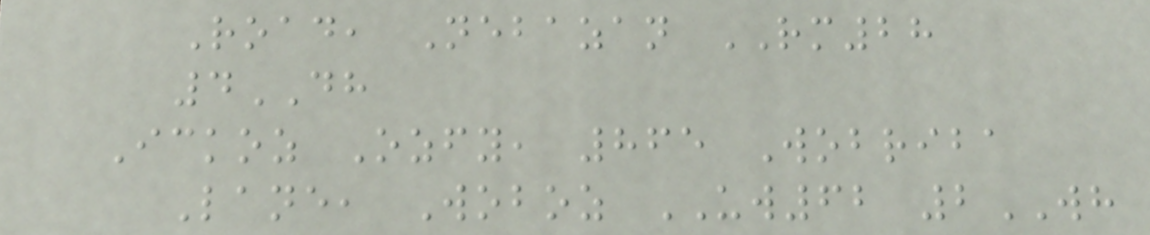Road, Nebazan RM28
4DH
Ickoz Ozfy, 865 Wobriba
Lane, Woboz UW62 2WH
